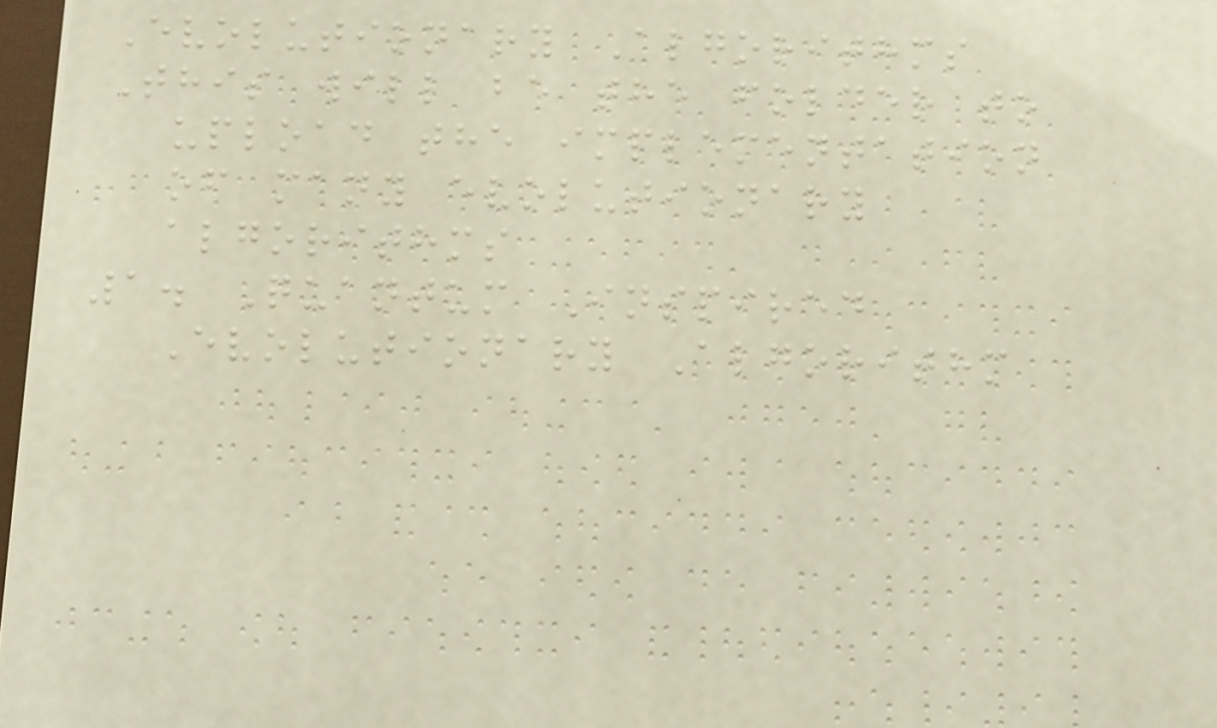Evolutionary Algorithms
This will be the folder to
upload the implementation
of many evolutionary
algorithms
1. Quantum Inspired
Evolutionary Algorithm
